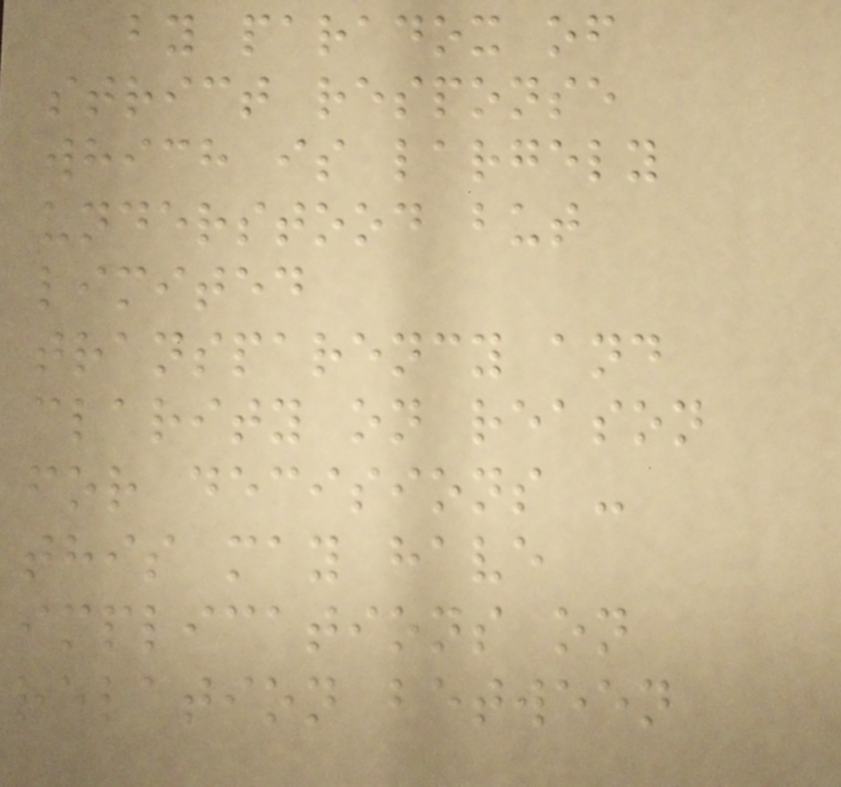by paradox of
strict response
which is largely
understood but
limited
transparency and
clarity on reason
for decisions -
this may have
implications on
relation between
